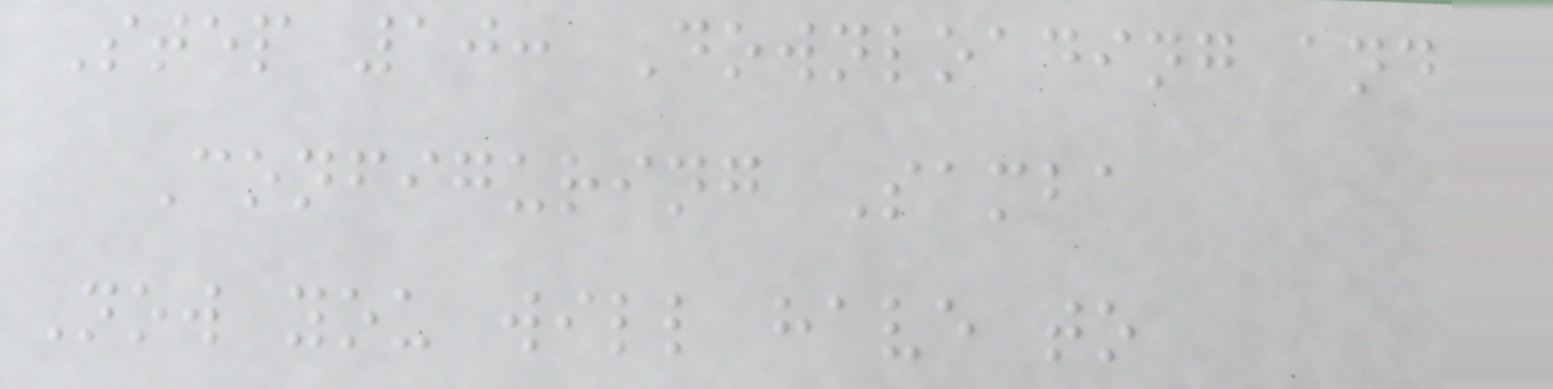Step 10: Downloading and
Configuring Samba
Now you will have to
